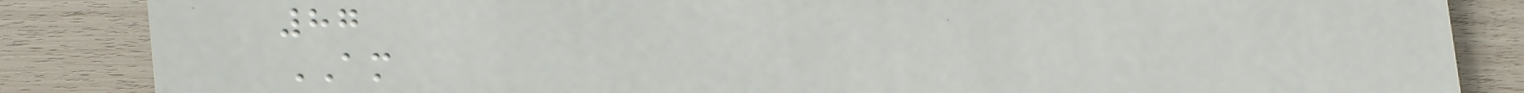87
AM
